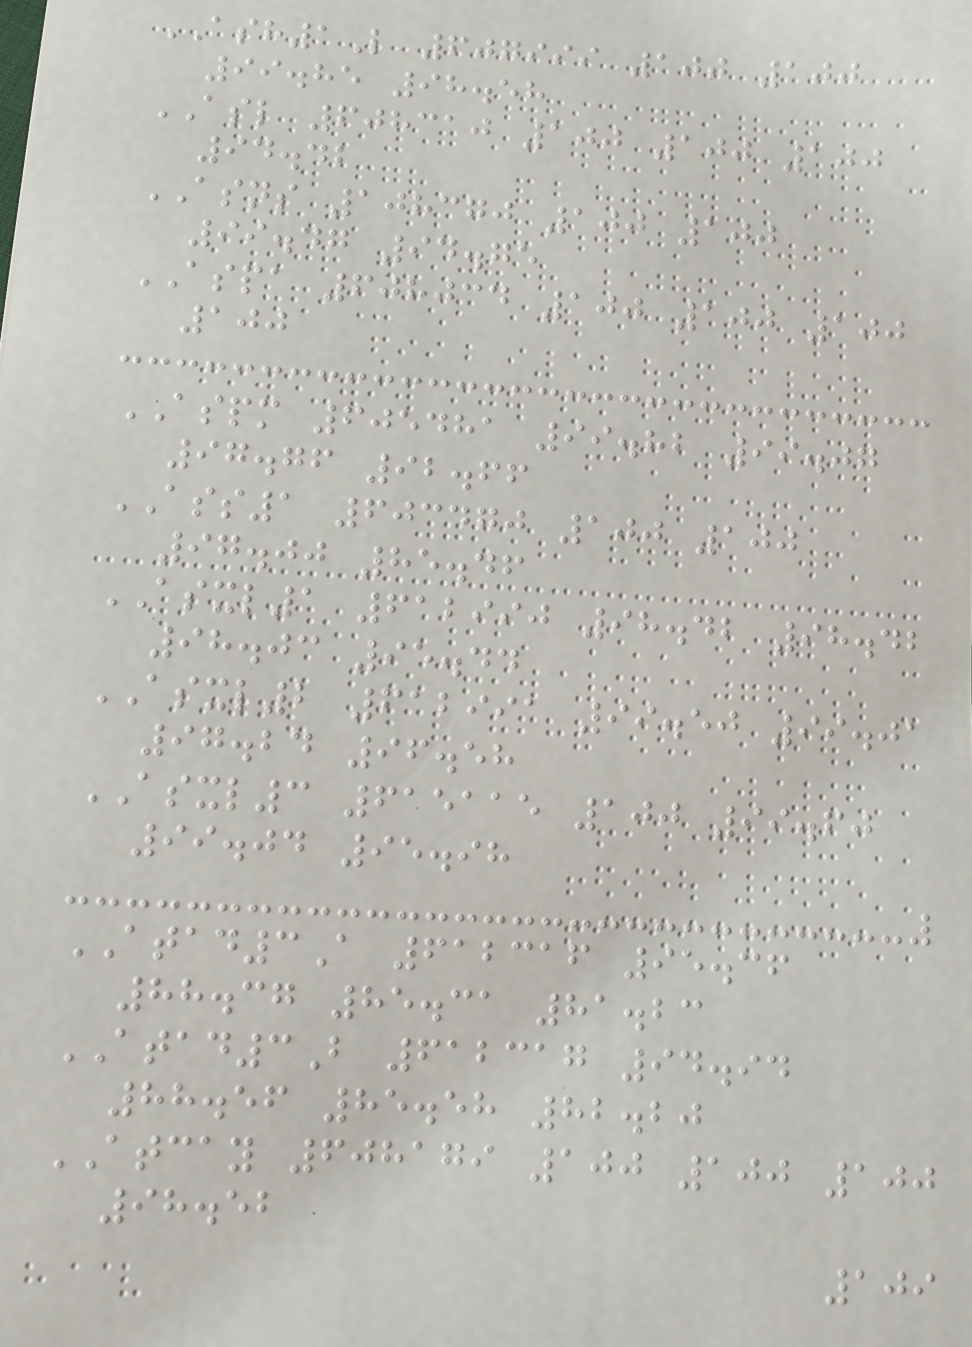ASH1L 607999 100 100
99.85 98.58
ASL 608310 100 100 100
94.42
ASNS 108370 100 100
99.47 94.75
ASPA 608034 100 100 100
100
ASPM 605481 99.82 99.07
97.76 92.66
ASS1 603470 100 100
97.00 85.46
ASXL1 612990 98.42 98.42
98.03 95.44
ASXL2 612991 99.50 99.01
97.24 96.58
ASXL3 615115 100 99.60
99.04 95.98
ATAD3A 612316 95.36
88.37 85.31 81.23
ATAD3B 612317 94.94
88.56 85.58 82.20
ATCAY 608179 100 100 100
98.52
109
